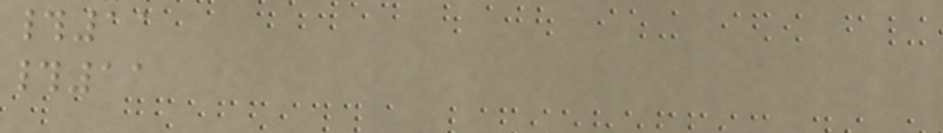#11
#11
